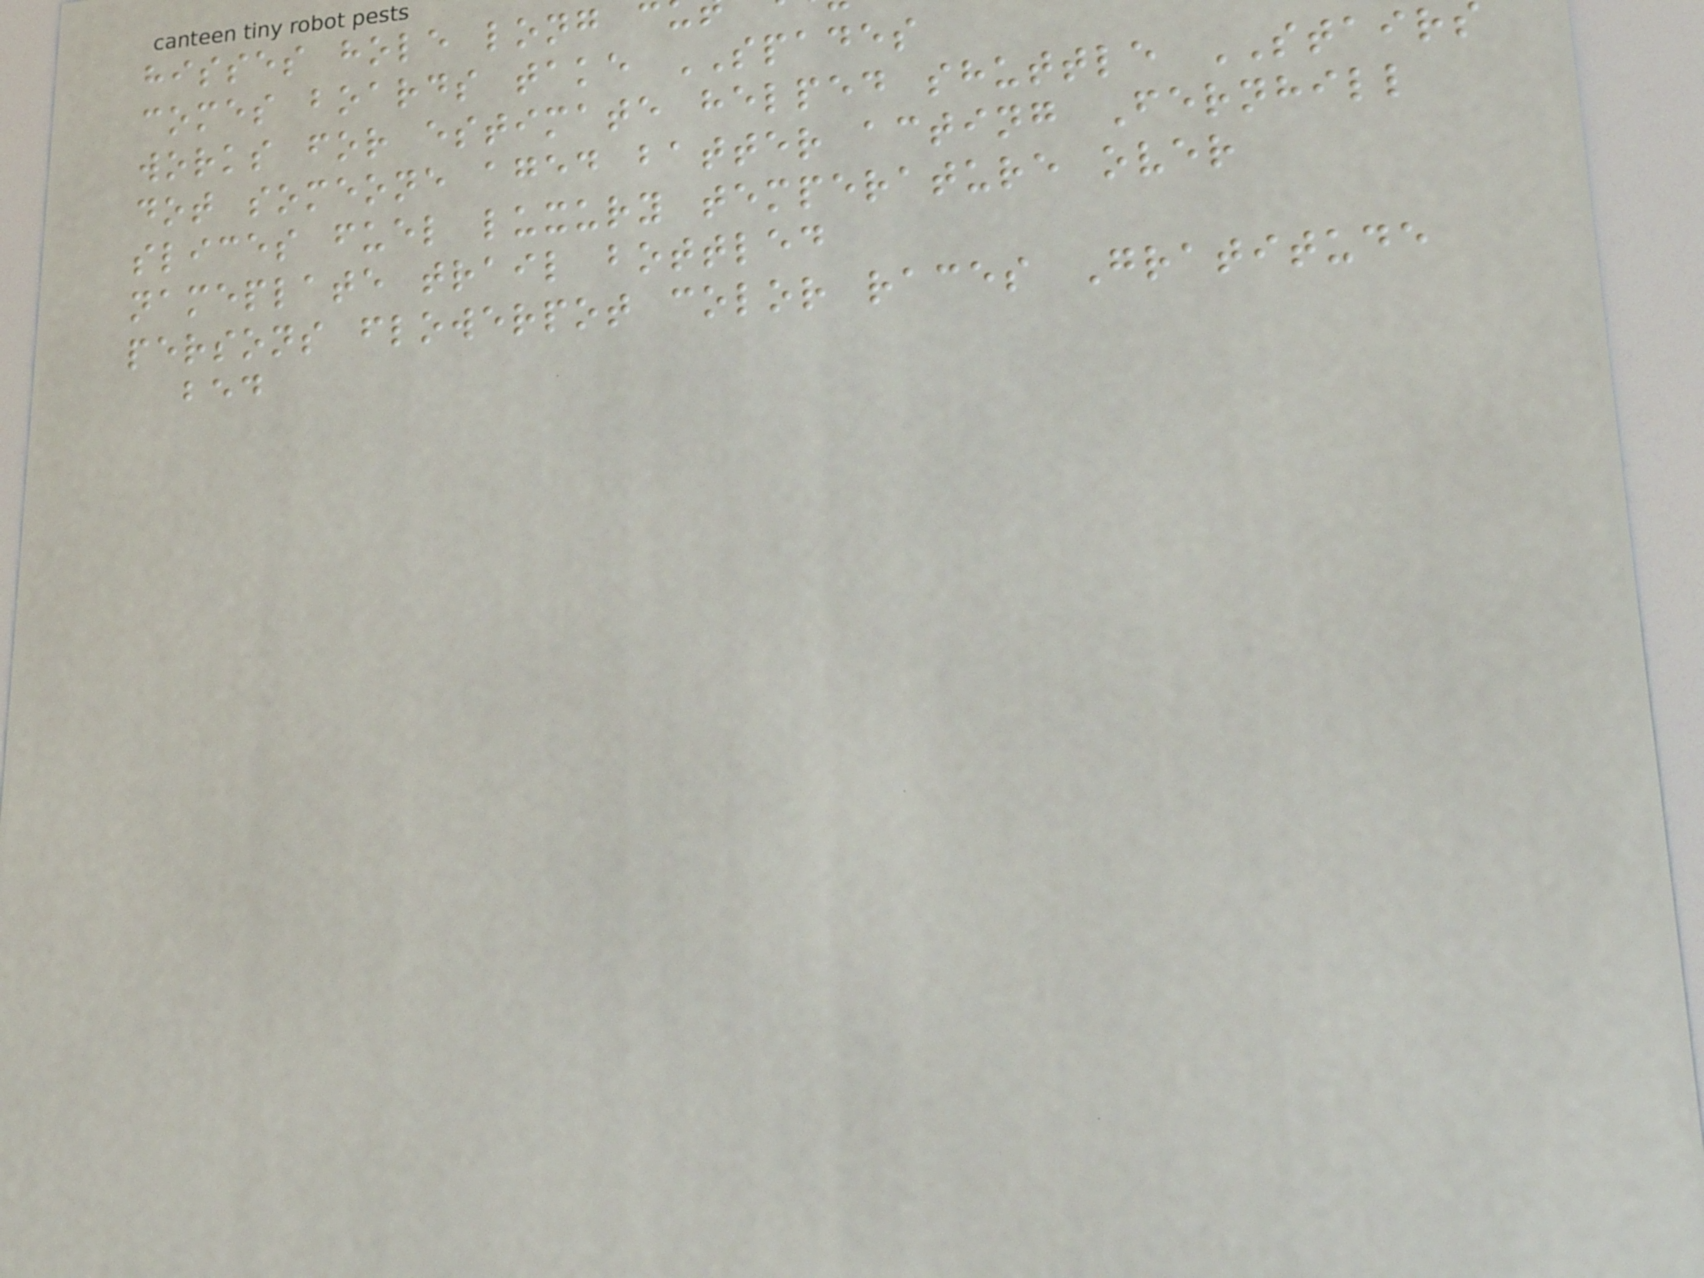hisses hole long c
comes boards take SPADES
works for estimate helped shuttle STAIRS
dot someone aged batter acting Fernhill
slices fuel luxury temperature over
nameplate trail bottled
persons flowerpot color races Gratitude
bed
